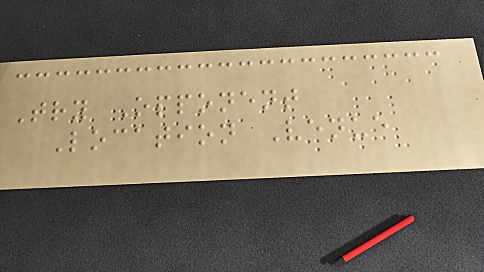Try Opponent
Location Venue
